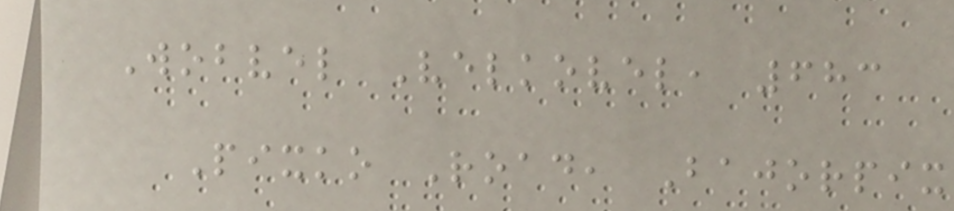Wobvel Velkovel, 683
Pixko Road, Bajorpix
